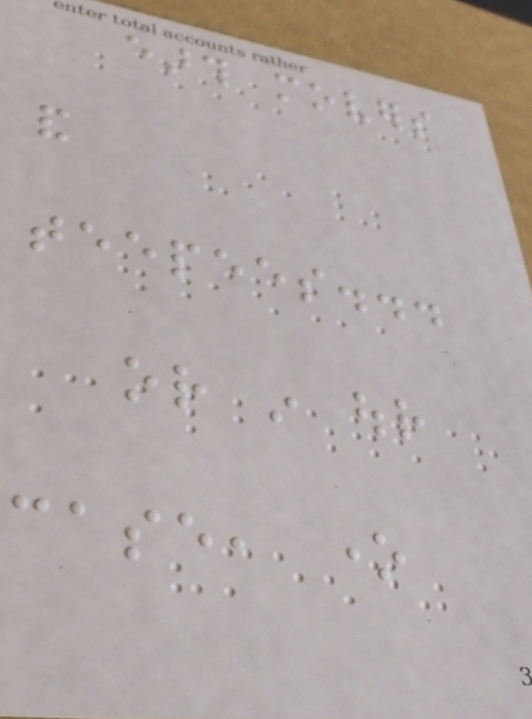earth movers
and
teepees...
or in our
case, one
